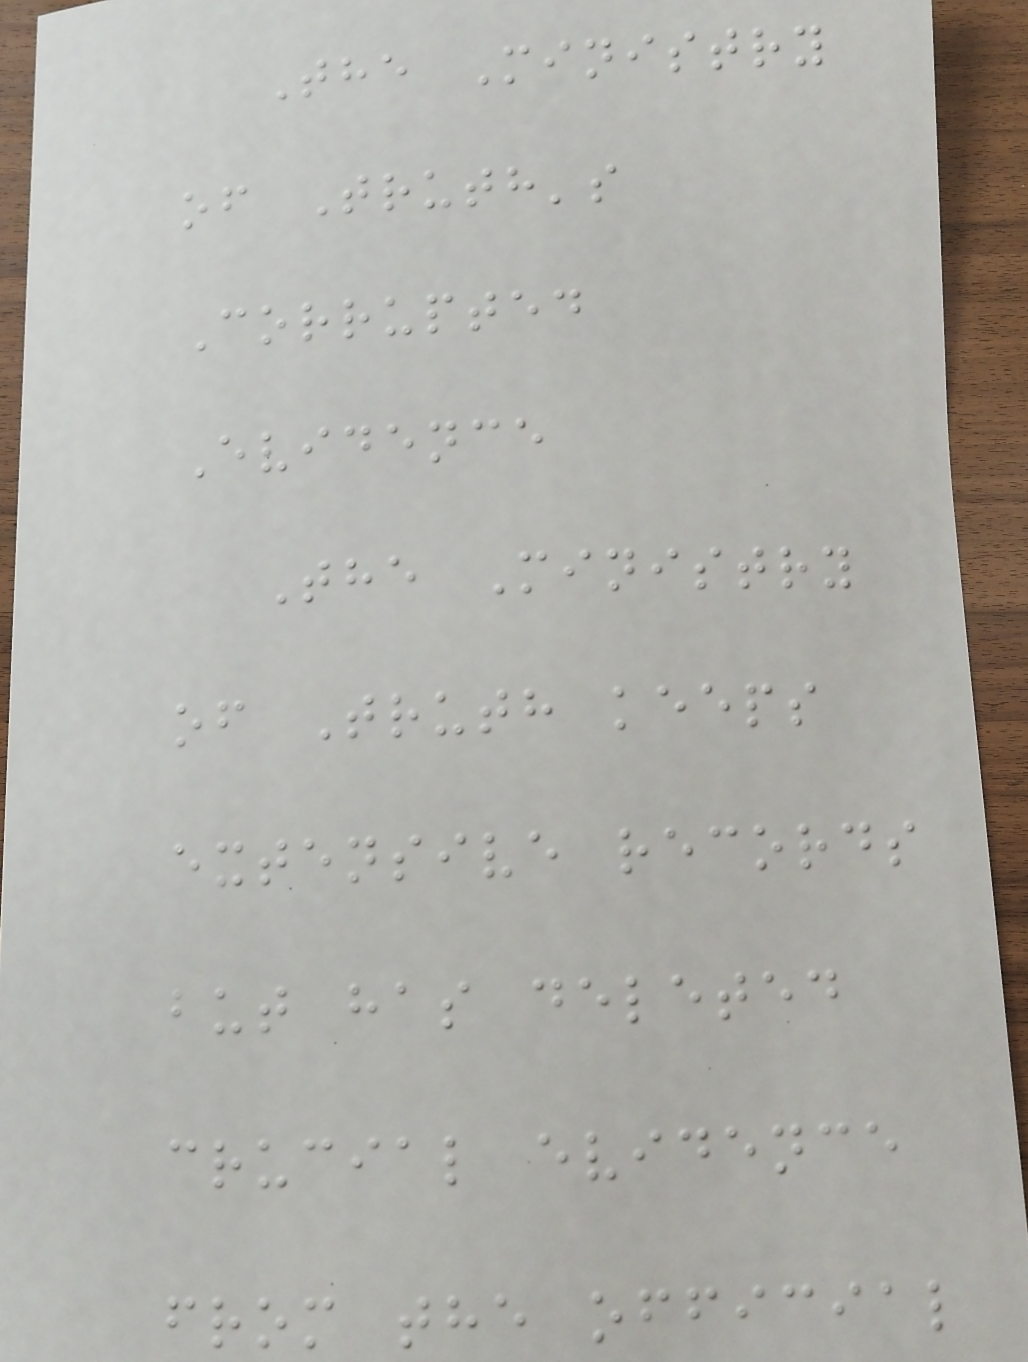The Ministry
of Truth's
Corrupted
Evidence
The Ministry
of Truth keeps
extensive records
but has deleted
crucial evidence
from the official
